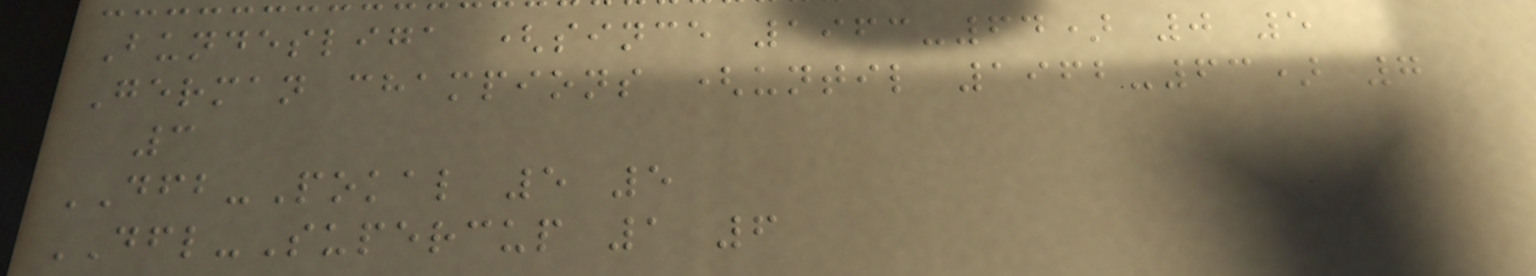Bundesliga (since 1963-64) 0 5
German champions (until 1962-63) 7
3
DFB-Pokal 5 5
DFL-Supercup 1 6
